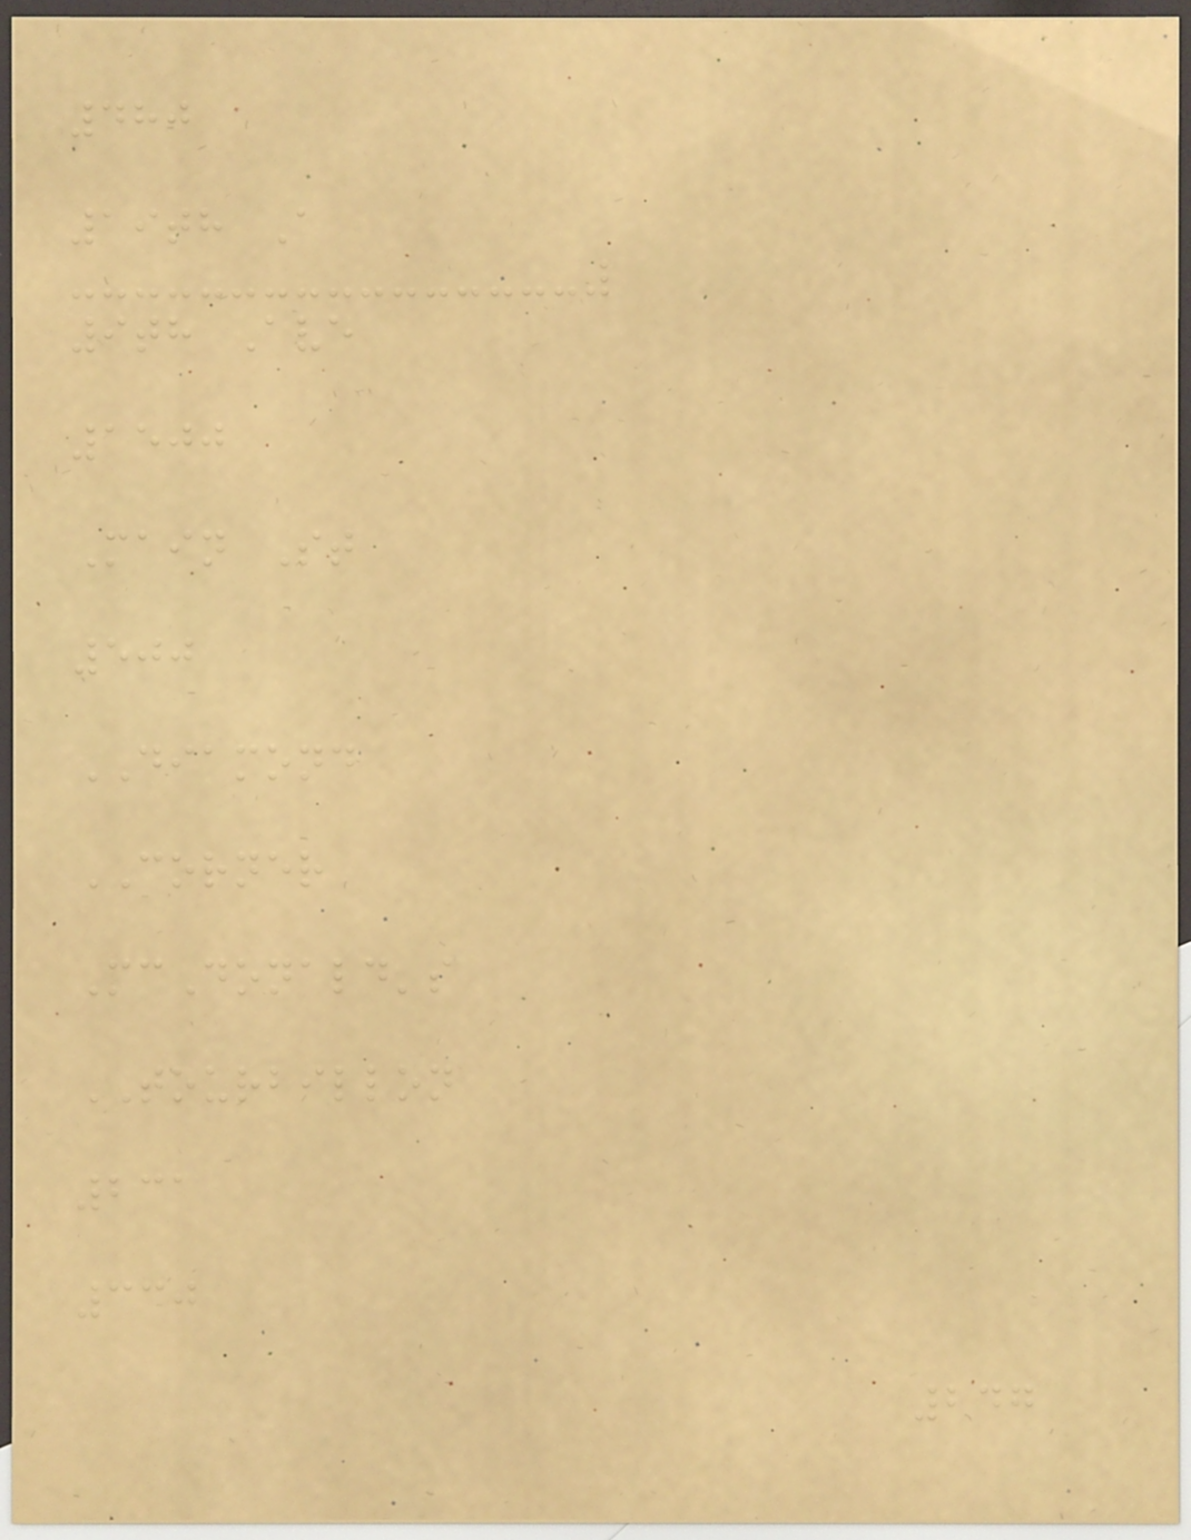480
19th A
9th Ave
1500
Main St
500
DIAMOND
CORNER
McDonald's
TOURBILLON
231
330
247
